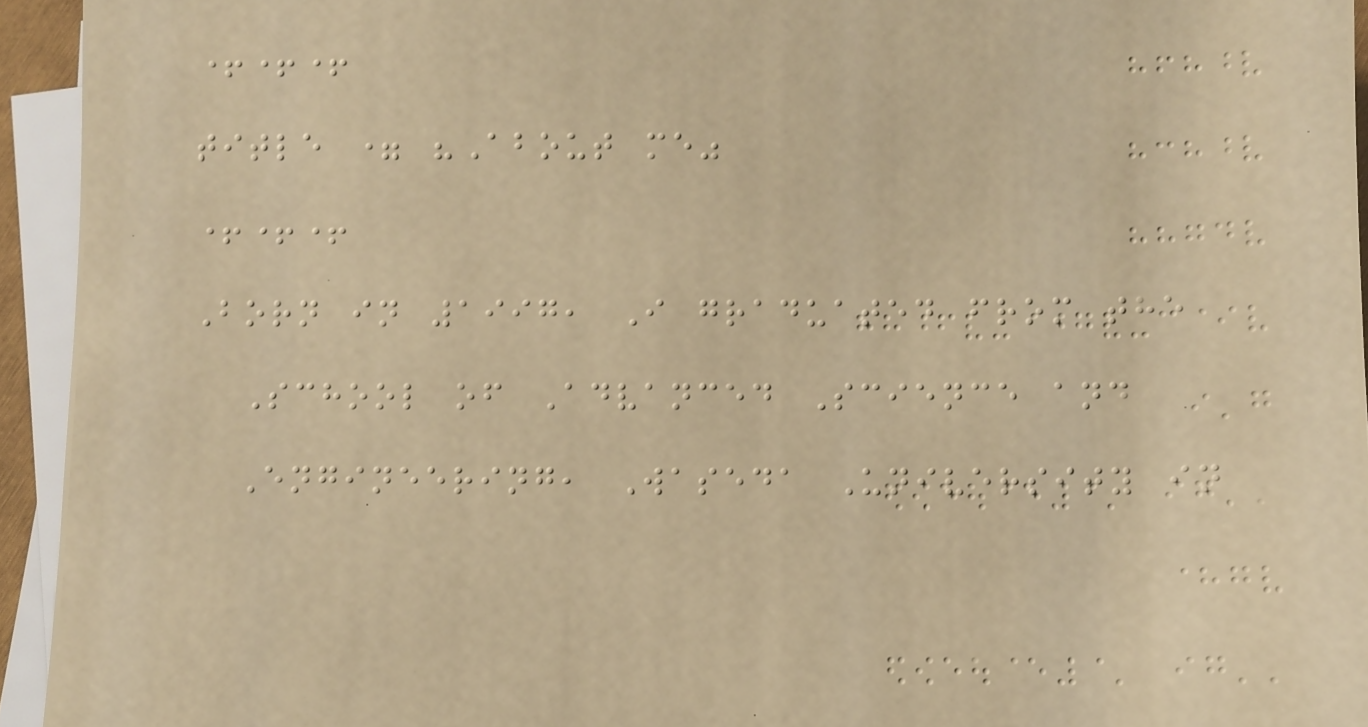+++
title = "About me"
+++
Born in 1997, I graduated from the
School of Advanced Science and
Engineering, Waseda University in
